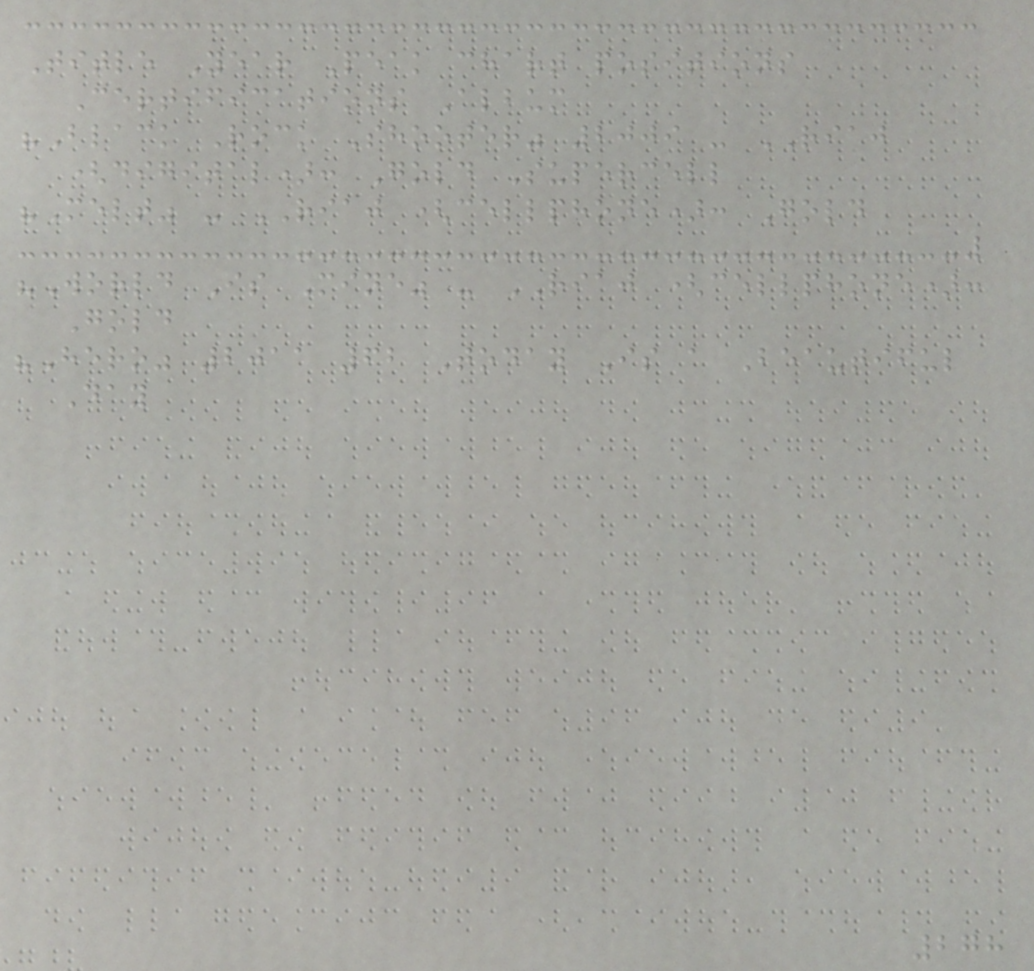Title Year Peak chart positions
Certifications Album
"Black Rock Shooter" 2009 - RIAJ
(digital): Gold Supercell
"Melt" - RIAJ (cellphone): Gold
"World Is Mine" - RIAJ (cellphone):
Gold
"Hero" 2011 62 Today Is a Beautiful
Day
278
